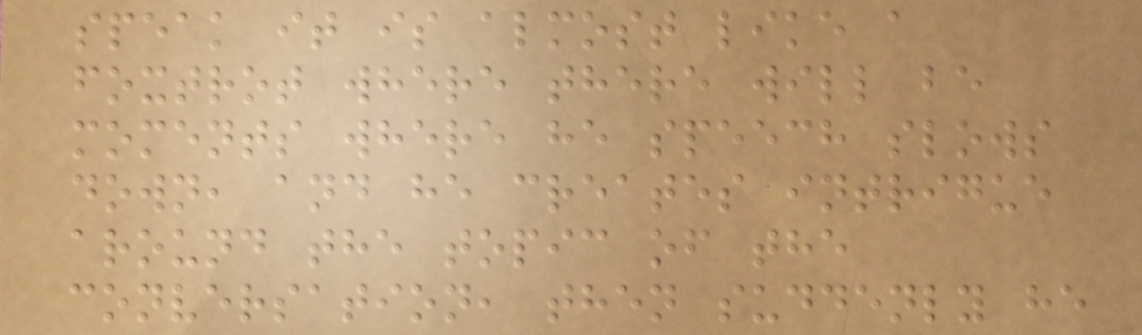speak it is almost like a
foxtrot where there will be
moments where he speech slows
down, and he creates intrigue
around the topic of the
conversation, then suddenly he
